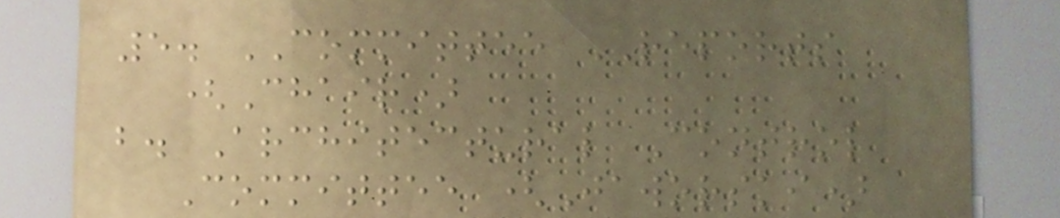5. COMMITTEE REPORTS
(Chair)
b. Architectural Control
Committee (Jaworski)
